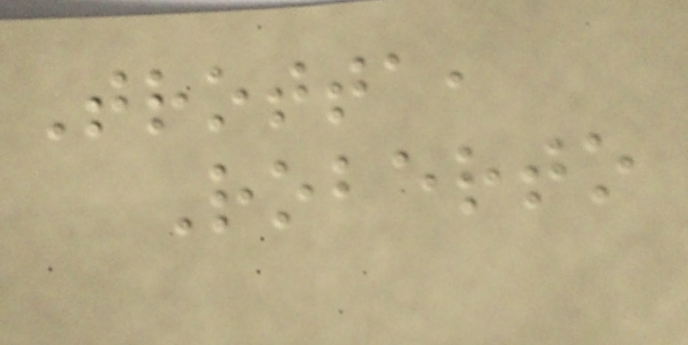Trotta,
Roberto
